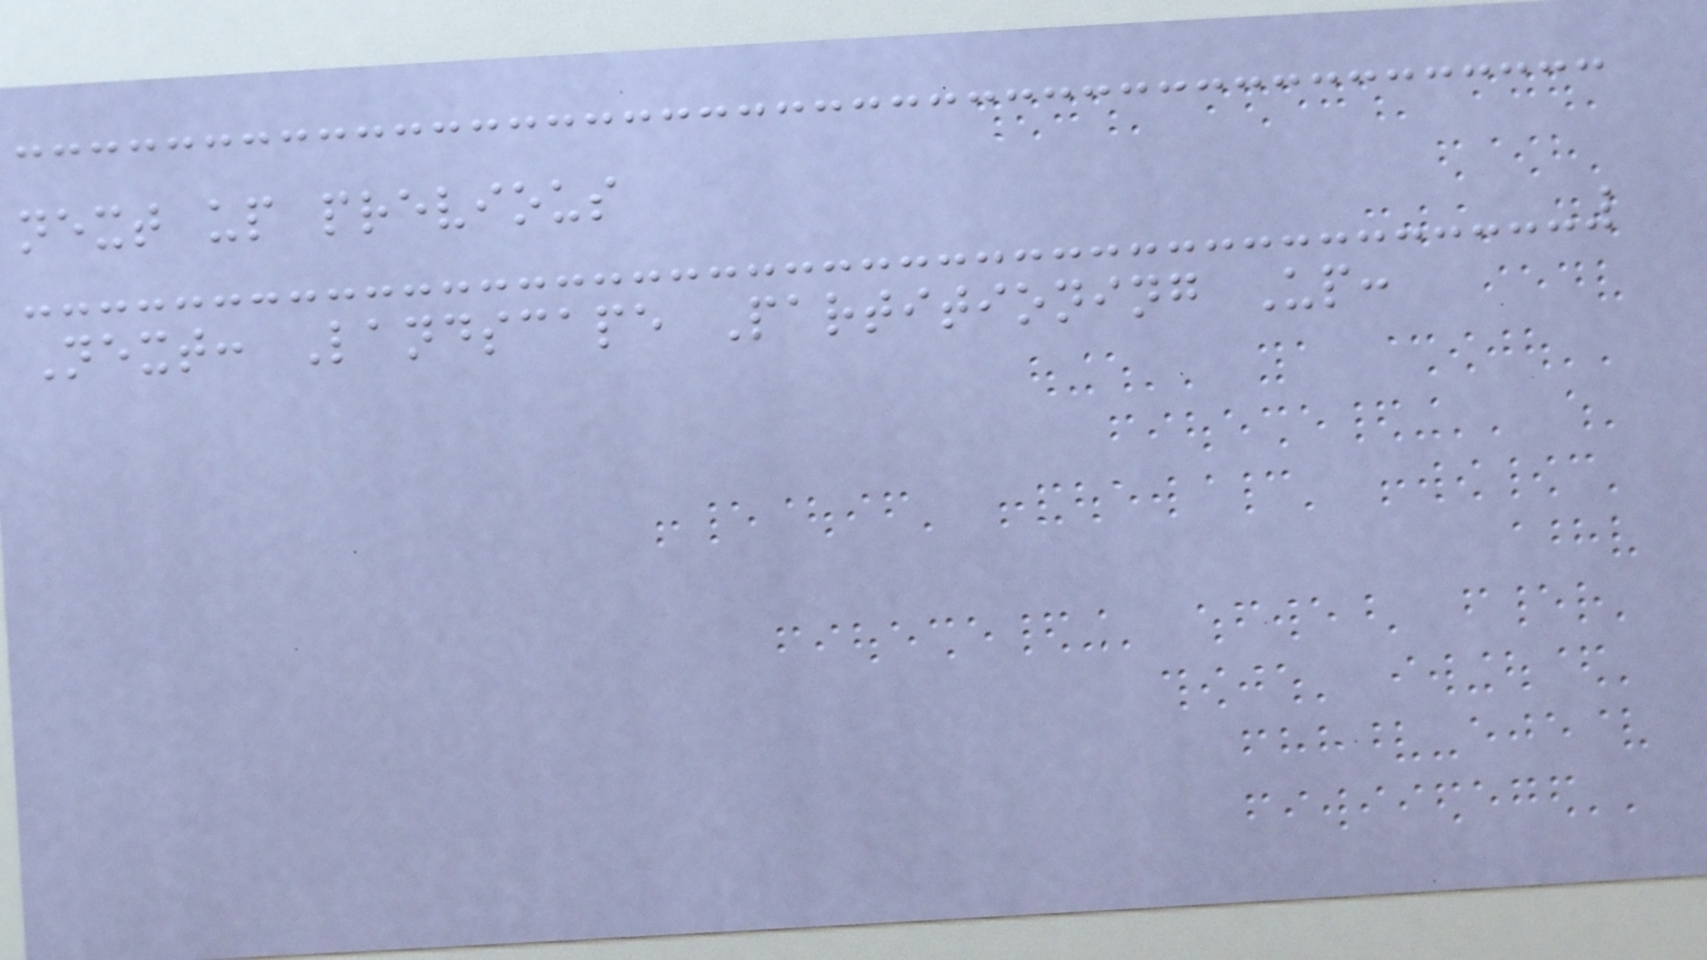next up previous
Next: Landscape Partitioning Up:
